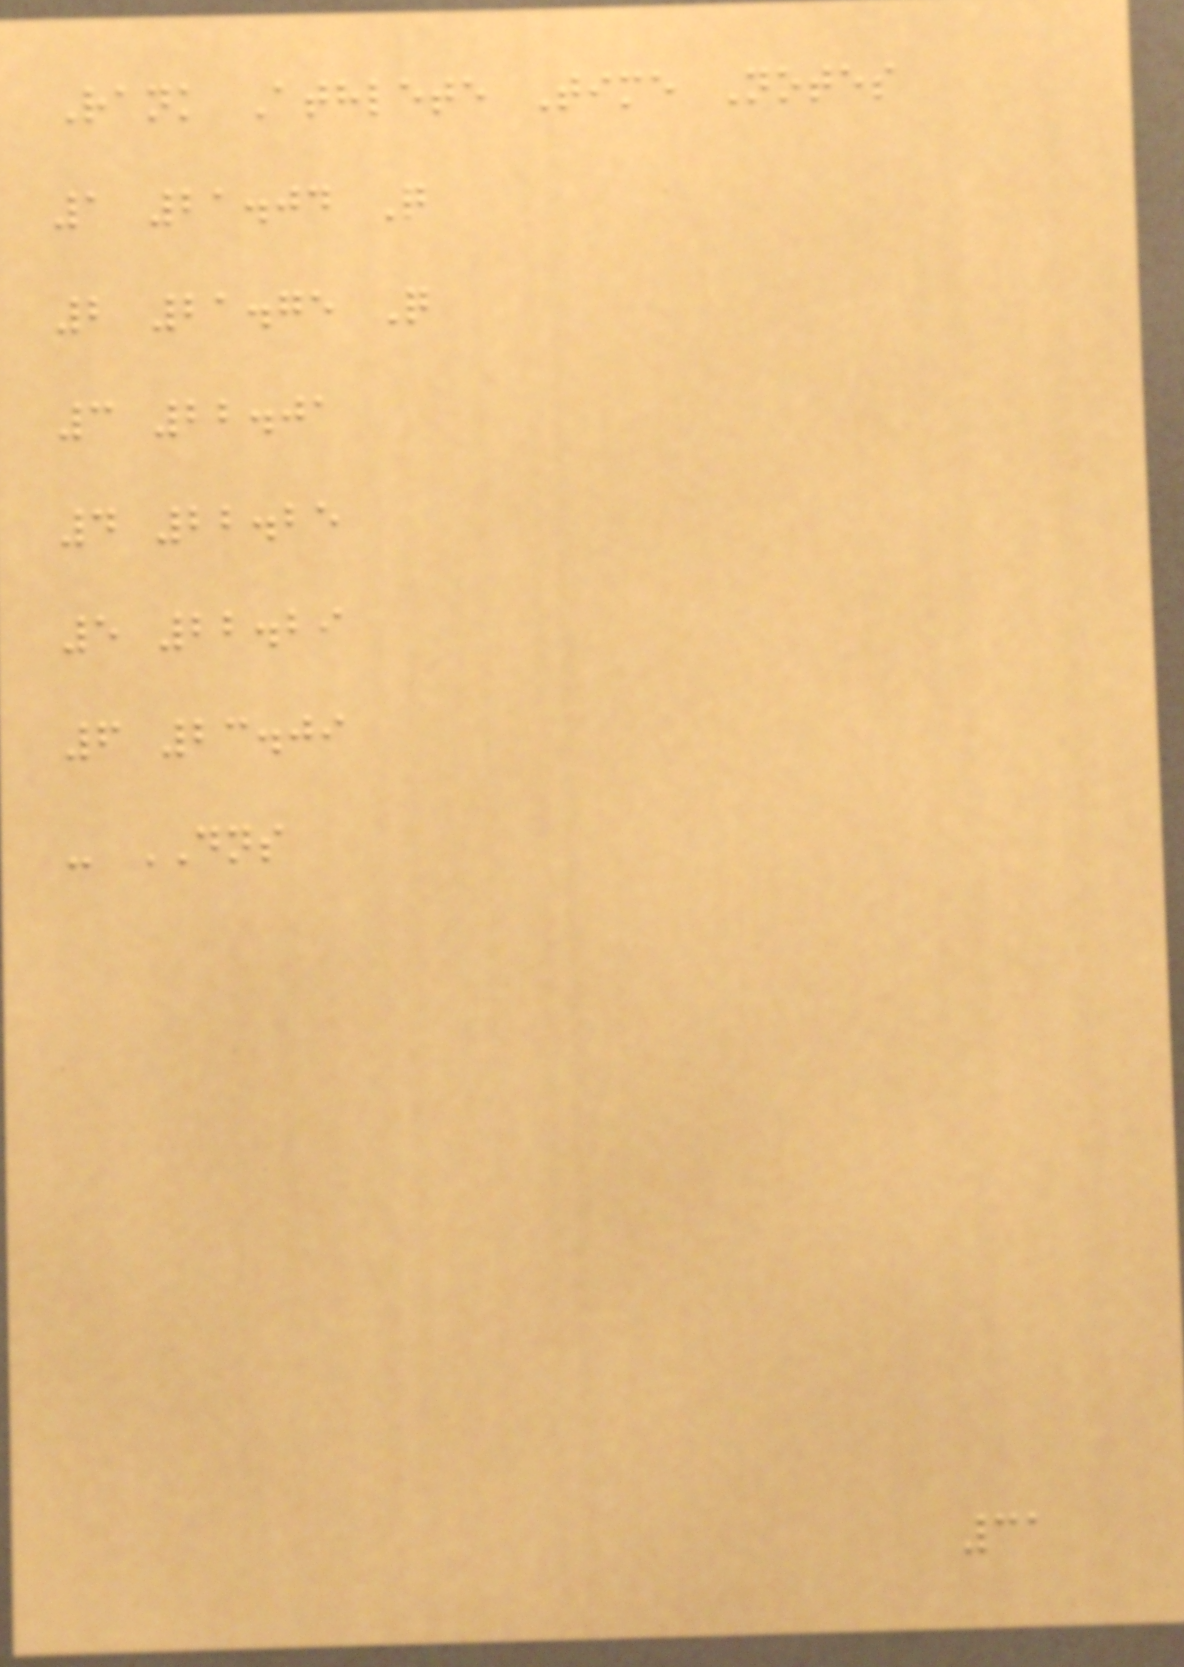Rank Athlete Time Notes
1 21.04 Q
2 21.75 Q
3 22.01
4 22.25
5 22.29
6 23.09
- DNS
31
